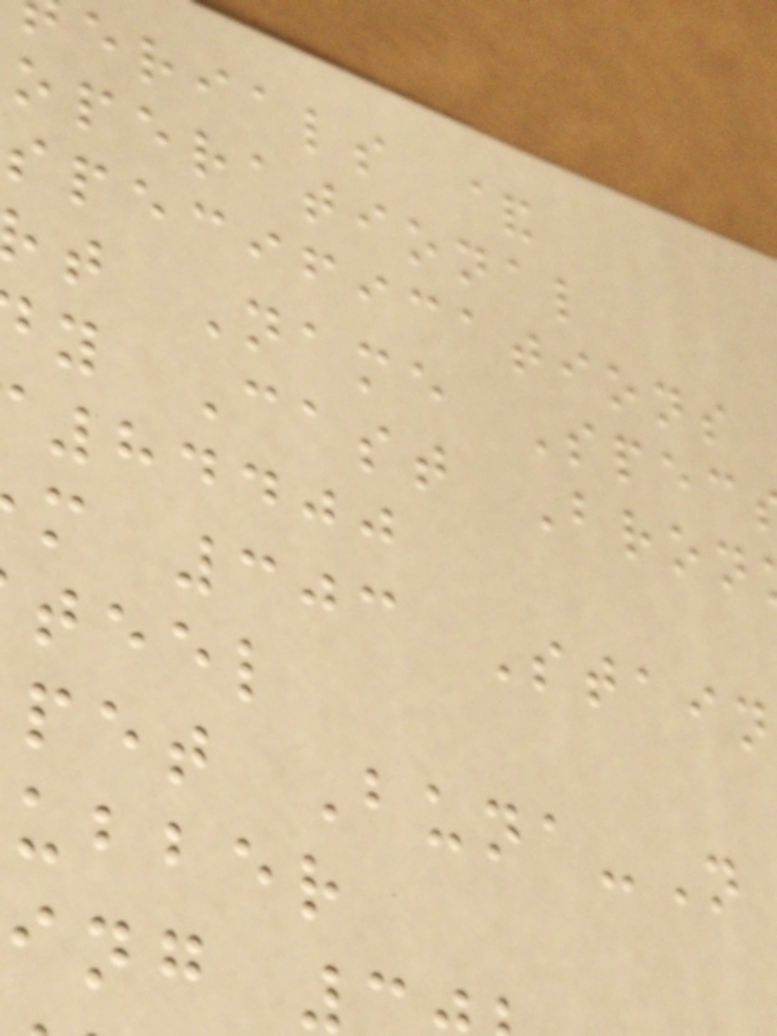erials &
operational
specifications
t Name Spec
y Cast Bron
84400
m 303 Stain
teel
pet Buna-N
ubber
